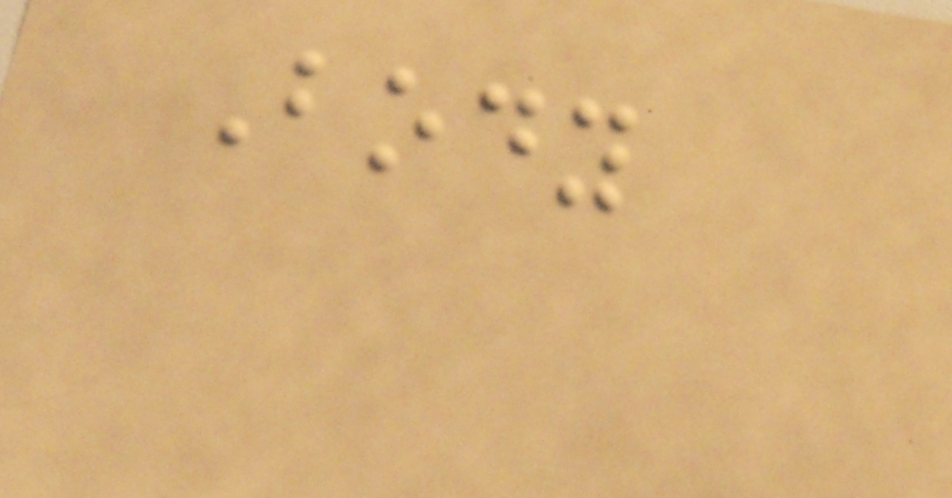Body
